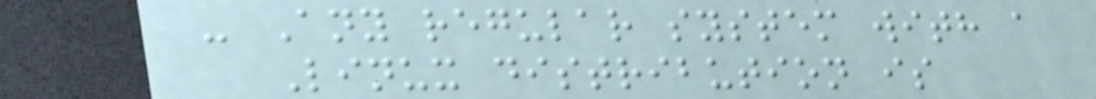- Any regular system with a
Linux distribution is
